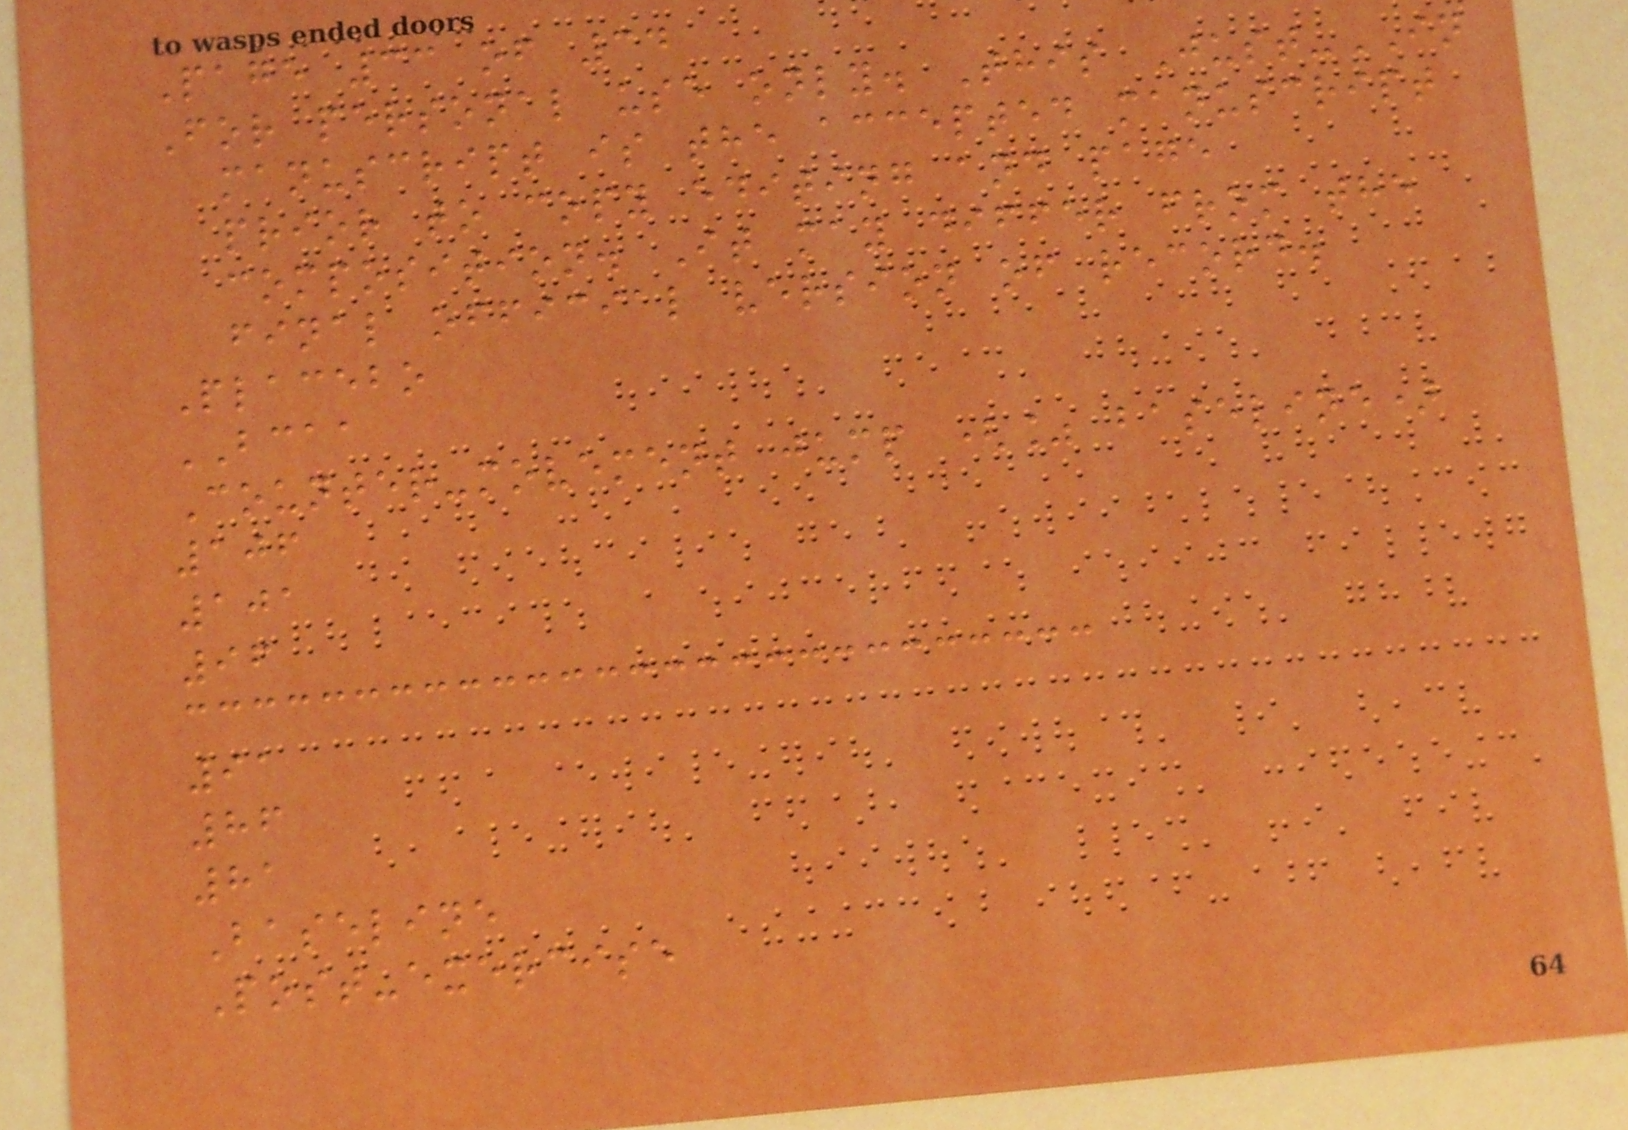Page 33 of 34
For personal use only. This Just-IN
manuscript is the accepted manuscript
prior to copy editing and page
composition. It may differ from the
final official version of record.
Placebo
BCAA
Counter-movement jump (% baseline)
106
101
96
91
86
81
Baseline
Post-exercise
